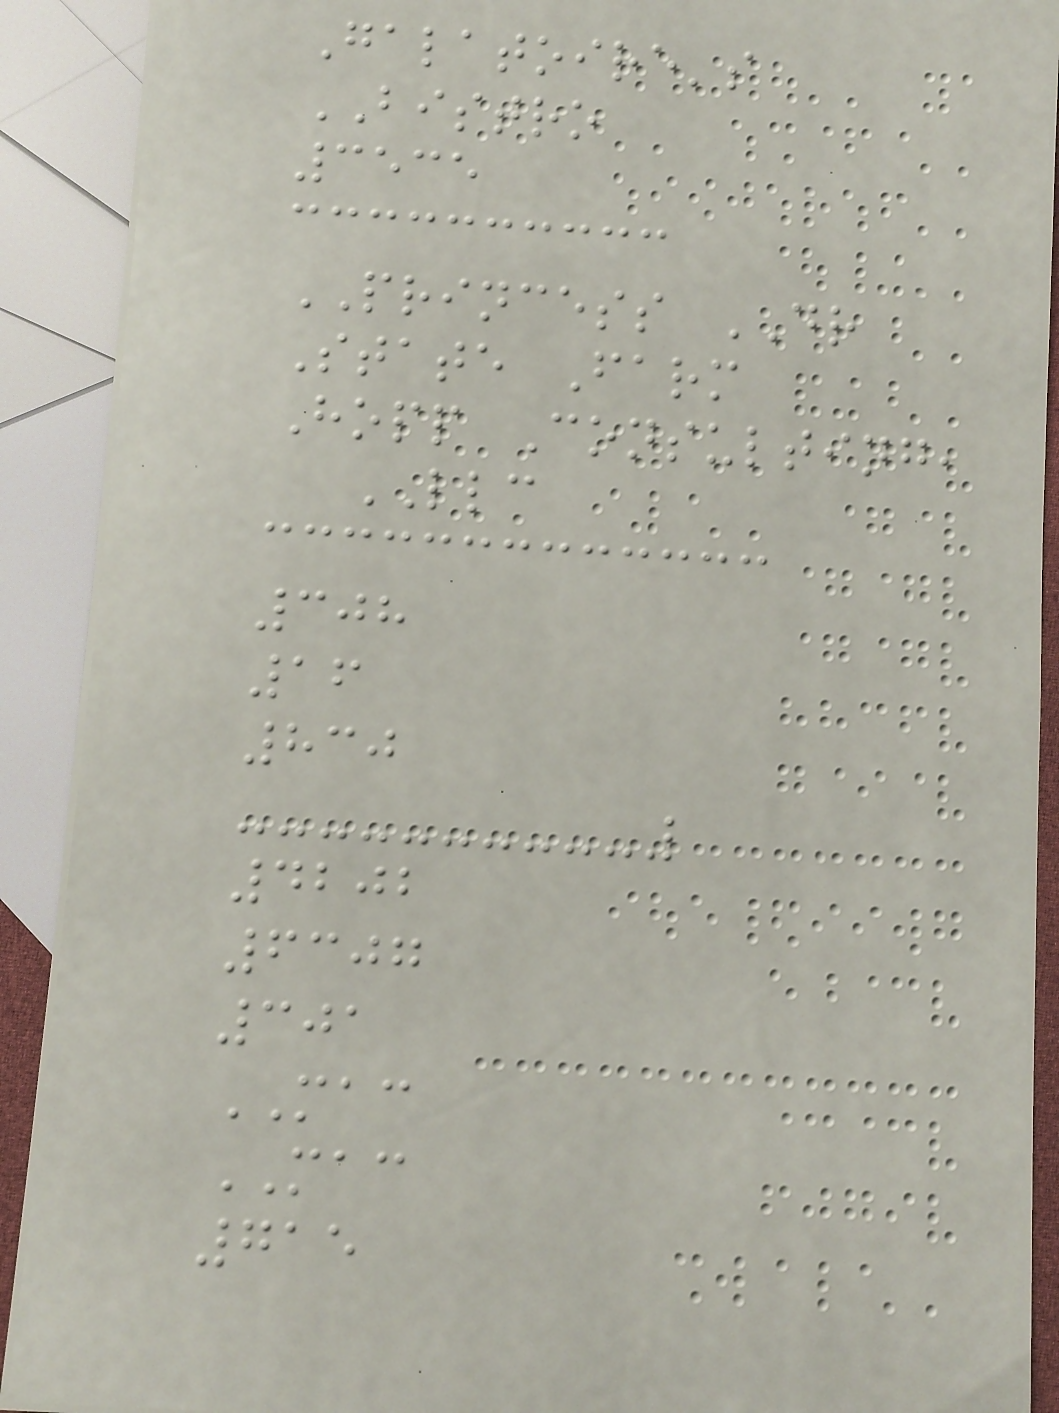Galatoire's
BISTRO
3535
PRINCESS DR
State Farm
Hopp Consulting,
LLC
308
16
830
4202
6307
301
MAC
MAC
715
